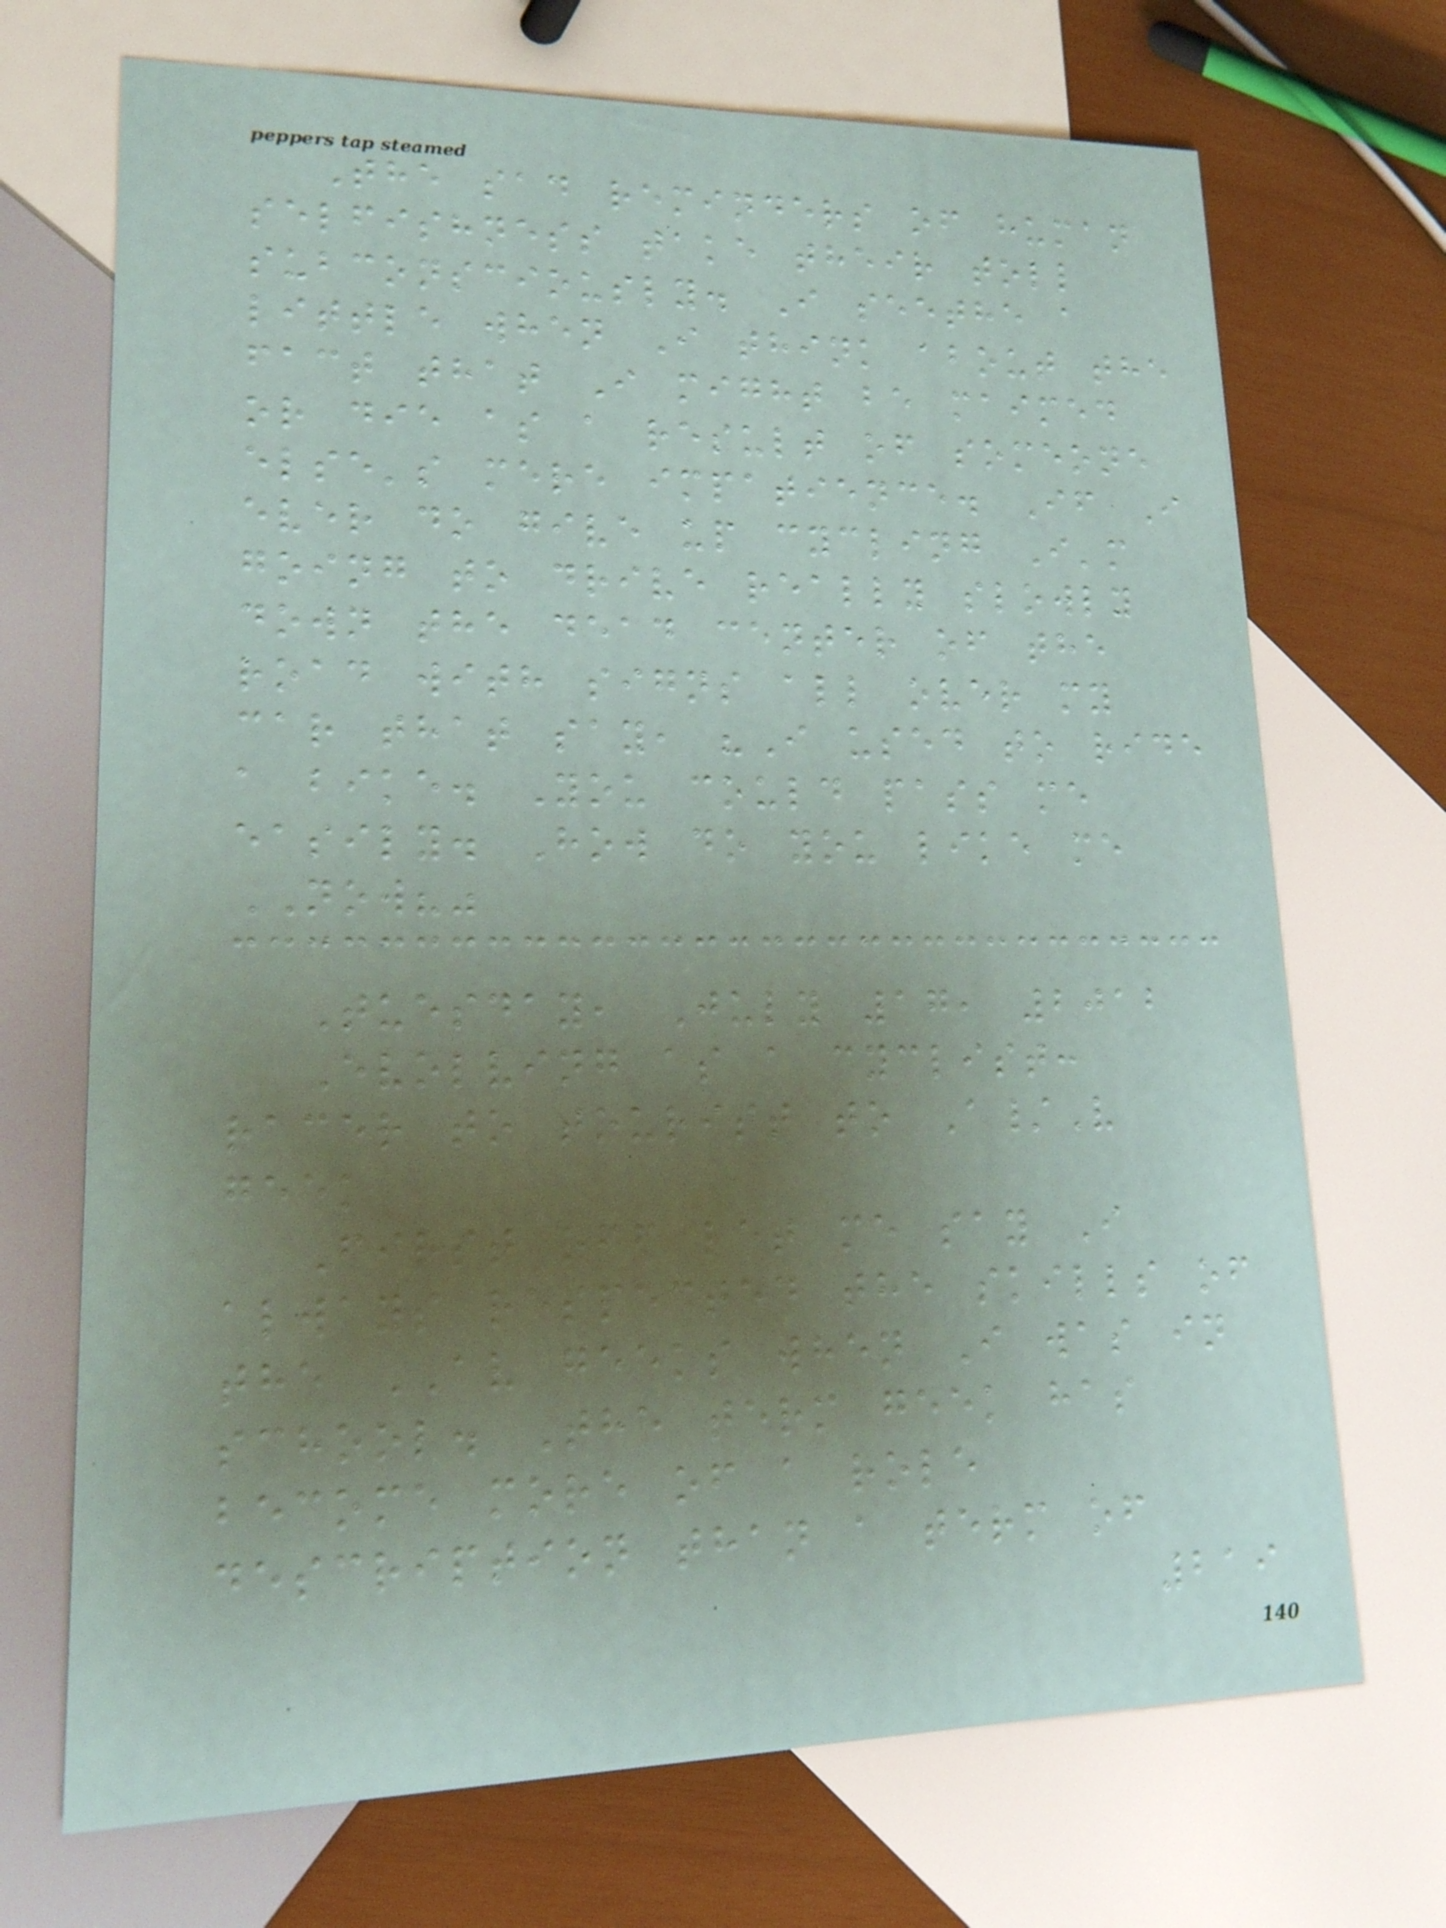The sad reminders of human
selfishness take their toll
subconsciously. I seethe a
little when I think about the
fact that I might be maimed
or die as a result of someone
else's mere impatience. If I
ever do give up cycling I'm
going to drive really slowly
down the dead center of the
road with signs all over my
car that say, "I used to ride
a bike. You could pass me
easily. How do you like me
NOW?"
Tuesday, July 17, 2012
Evolving as a cyclist:
racer to tourist to A/V
geek
First off let me say I
always respected the skills of
the AV geeks when I was in
school. The term geek has
become more of a role
description than a term of
219
